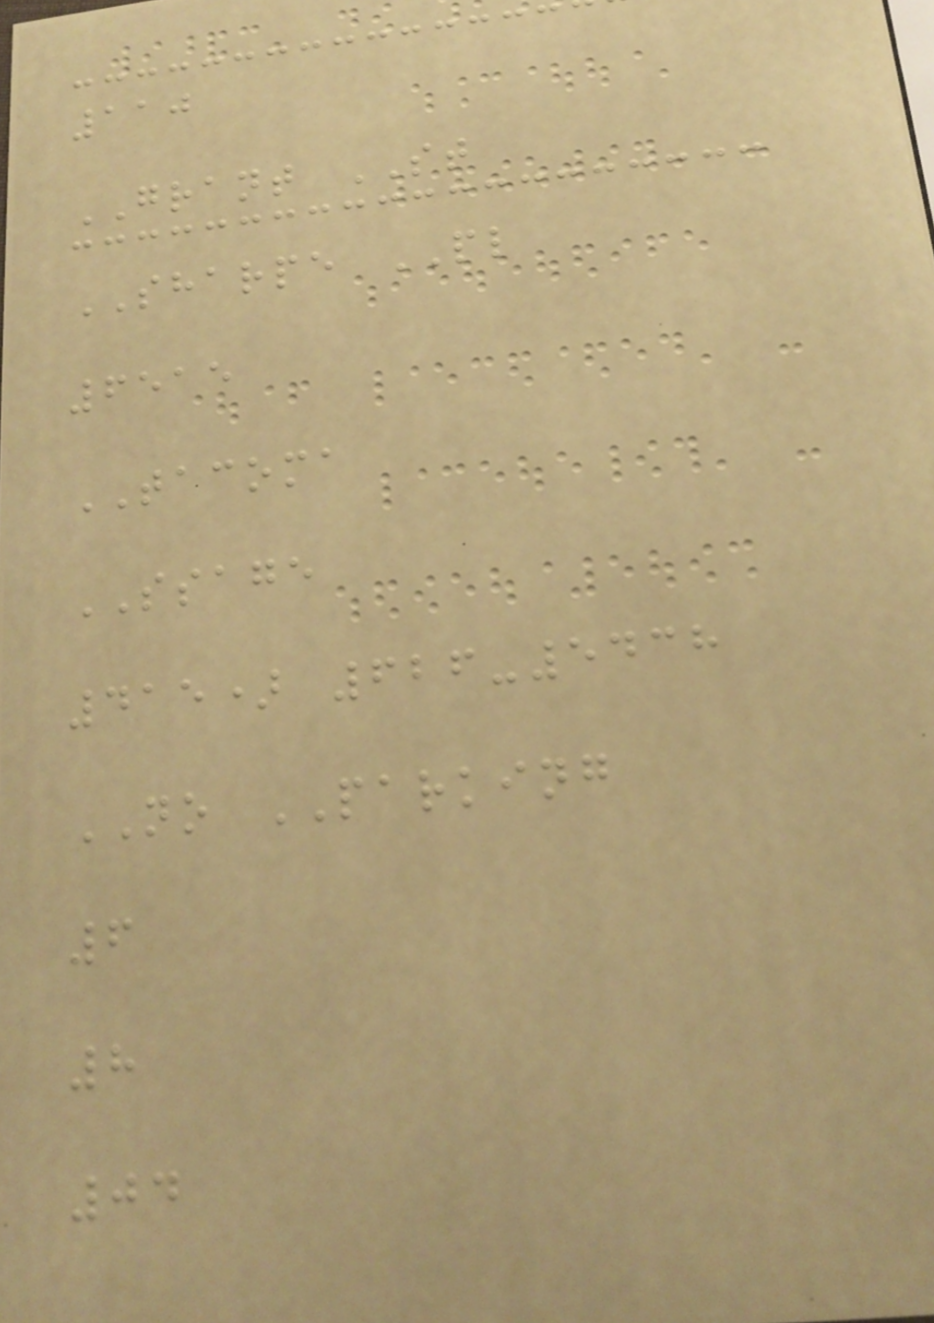110
GRANT ST
SHARPE PL
6515
TACOMA
SSAGE
415) 626-5438
NO PARKING
6
8
04
